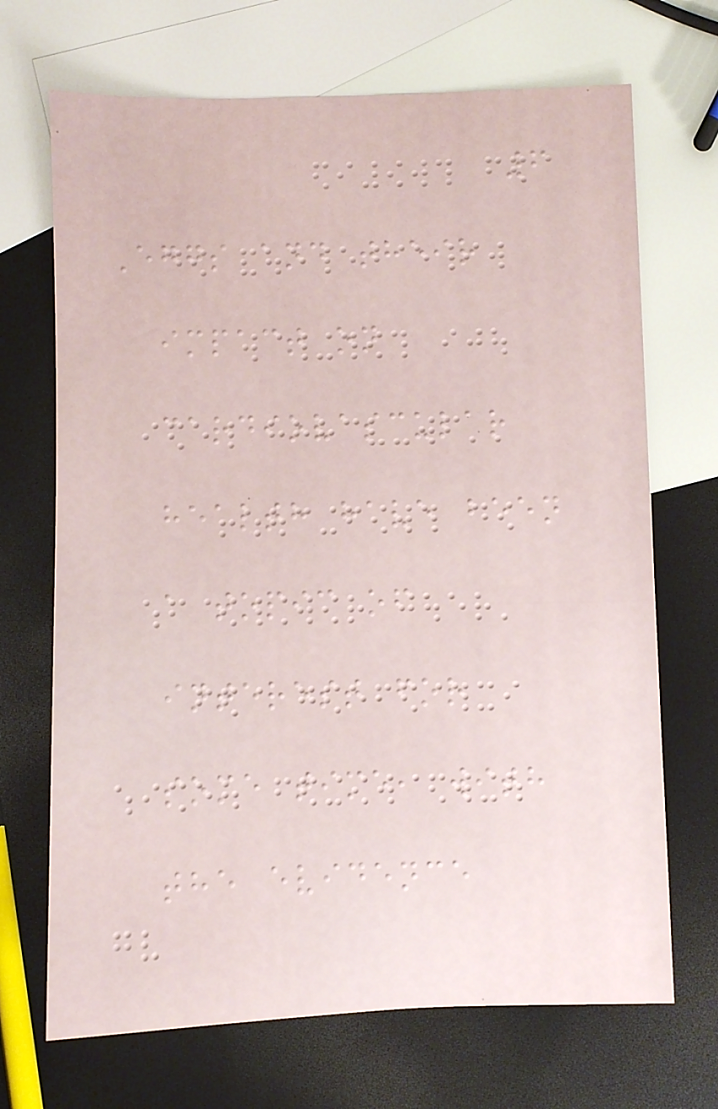6
Eggs and their
impact on
cardiovascular
health have been
a topic of
interest for
some time, with
the evidence
